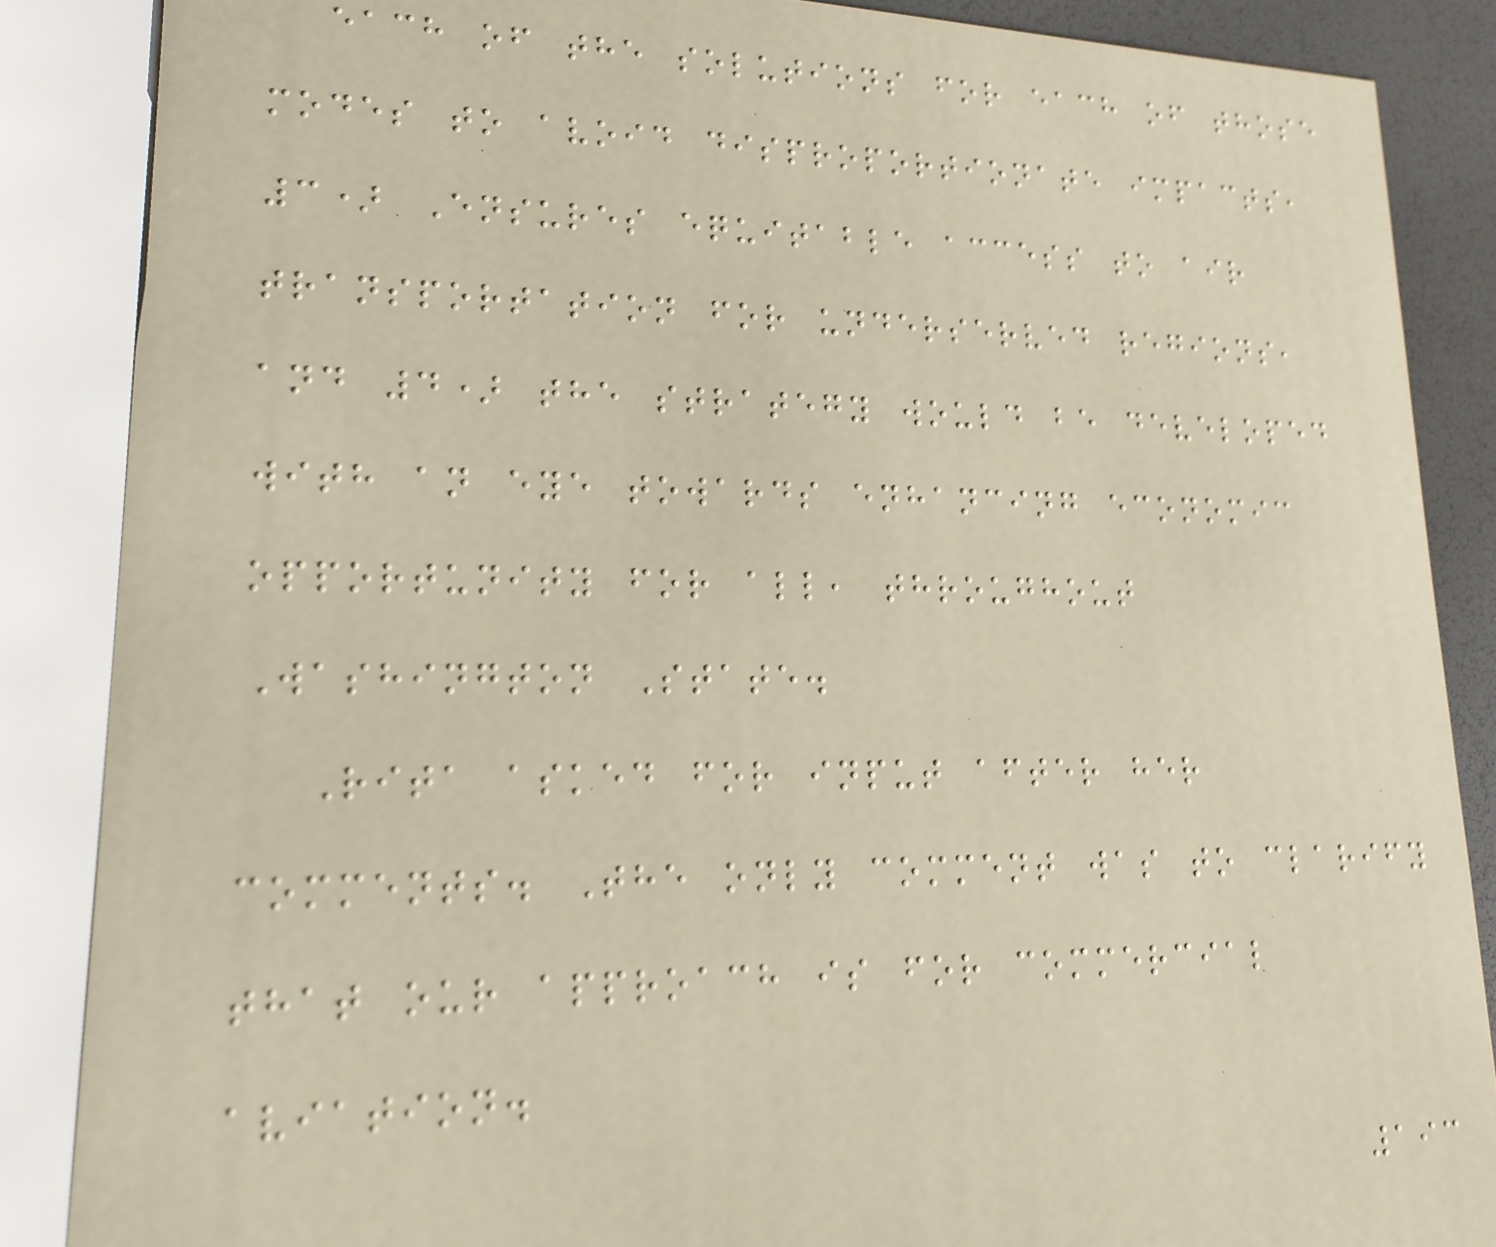each of the solutions for each of those
modes to avoid disproportionate impacts,
3) Ensures equitable access to air
transportation for underserved regions,
and 4) the strategy would be developed
with an eye towards enhancing economic
opportunity for all, throughout
Washington State.
Rita asked for input after her
comments. The only comment was to clarify
that our approach is for commercial
aviation.
193
